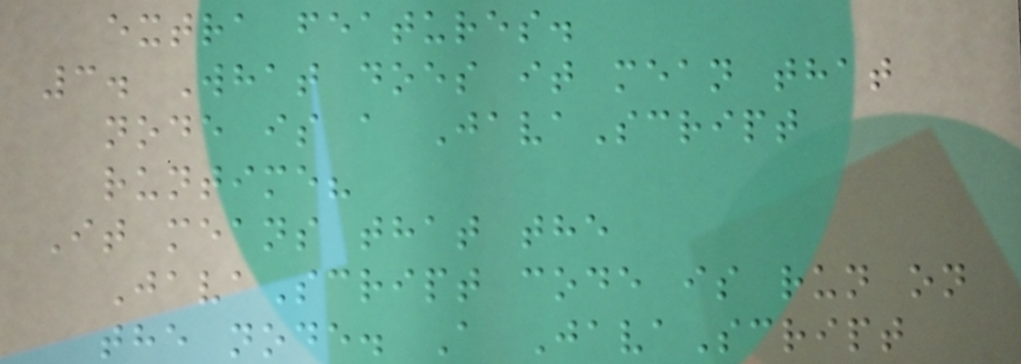extra features.
3. What does it mean that
node is a JavaScript
runtime?
It means that the
JavaScript code is run on
the node. A JavaScript
